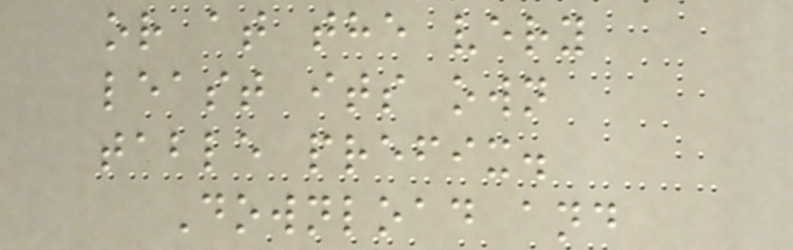or at the very
least its own
table prefix.
Download and
